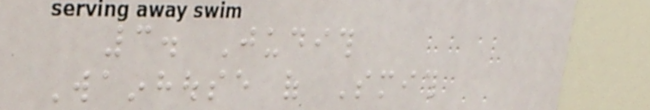3. Judith
Wainhouse of Smith
